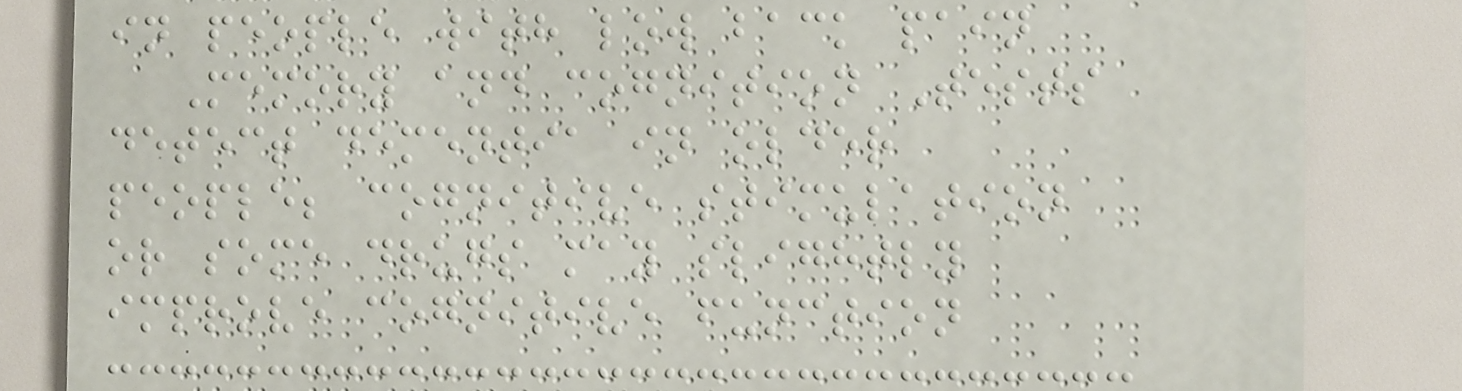in people with low back pain
Memory and cognition Tests
detect dementia in older
people; cognitive stimulation
or some drugs may slightly
improve cognitive function
